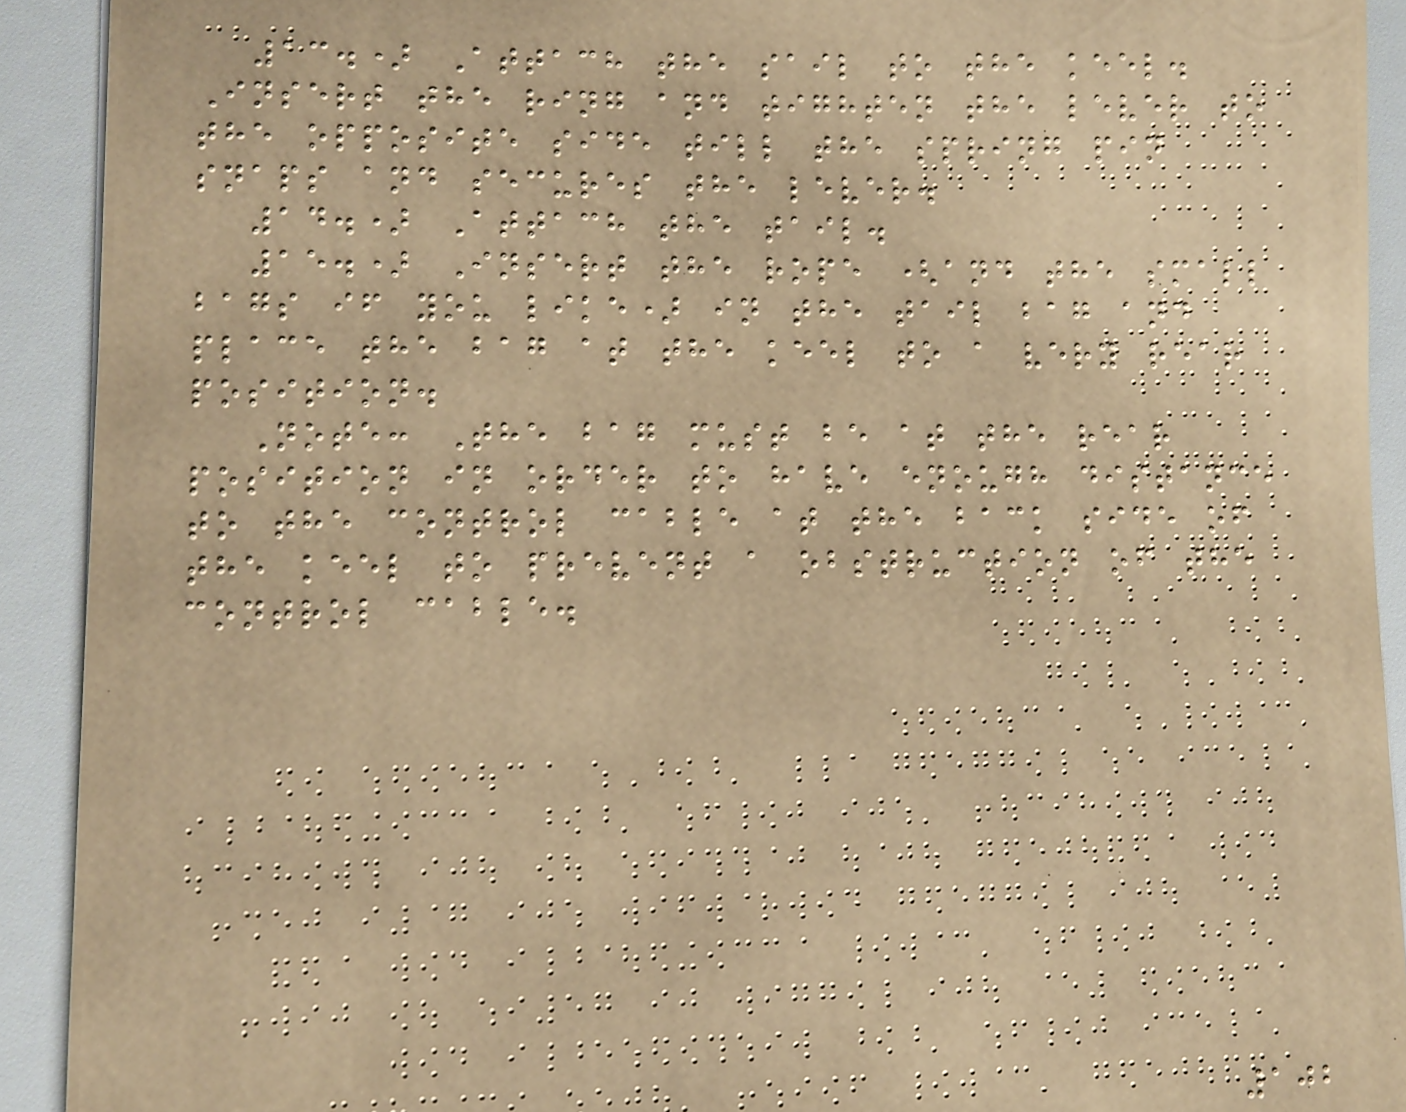13.) Attach the sail to the keel.
Insert the ring and tighten the lever to
the opposite side till the spring pin
snaps and secures the lever.
14.) Attach the tail.
15.) Insert the rope (and the small
bags if you like) in the tail bag and
place the bag at the keel to a very rear
position.
Note: The bag must be at the rear
position in order to have enough distance
to the control cable at the back side of
the keel to prevent a obstruction of the
control cable.
102
